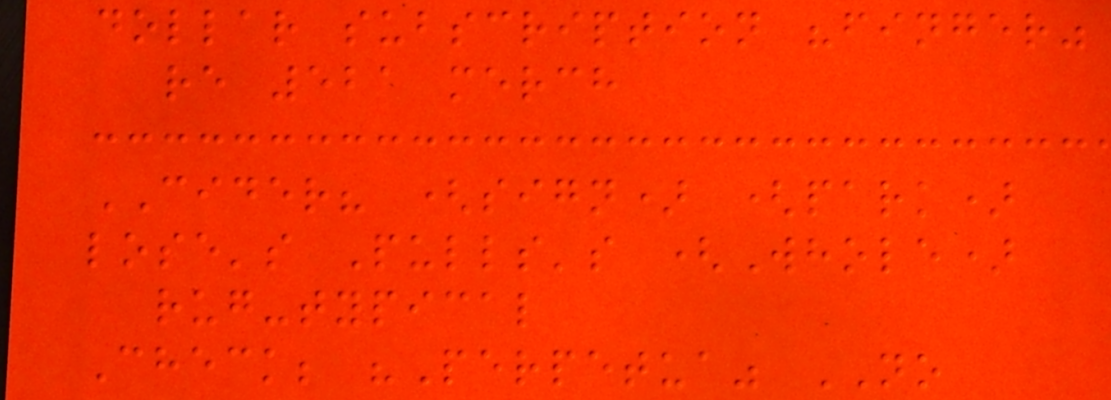dollar subscription "finger"
re 521 merch
CIDER? (sign) (park)
lose's Pulls's (Whole)
rug-typical
Check; "Perpetua" NO
